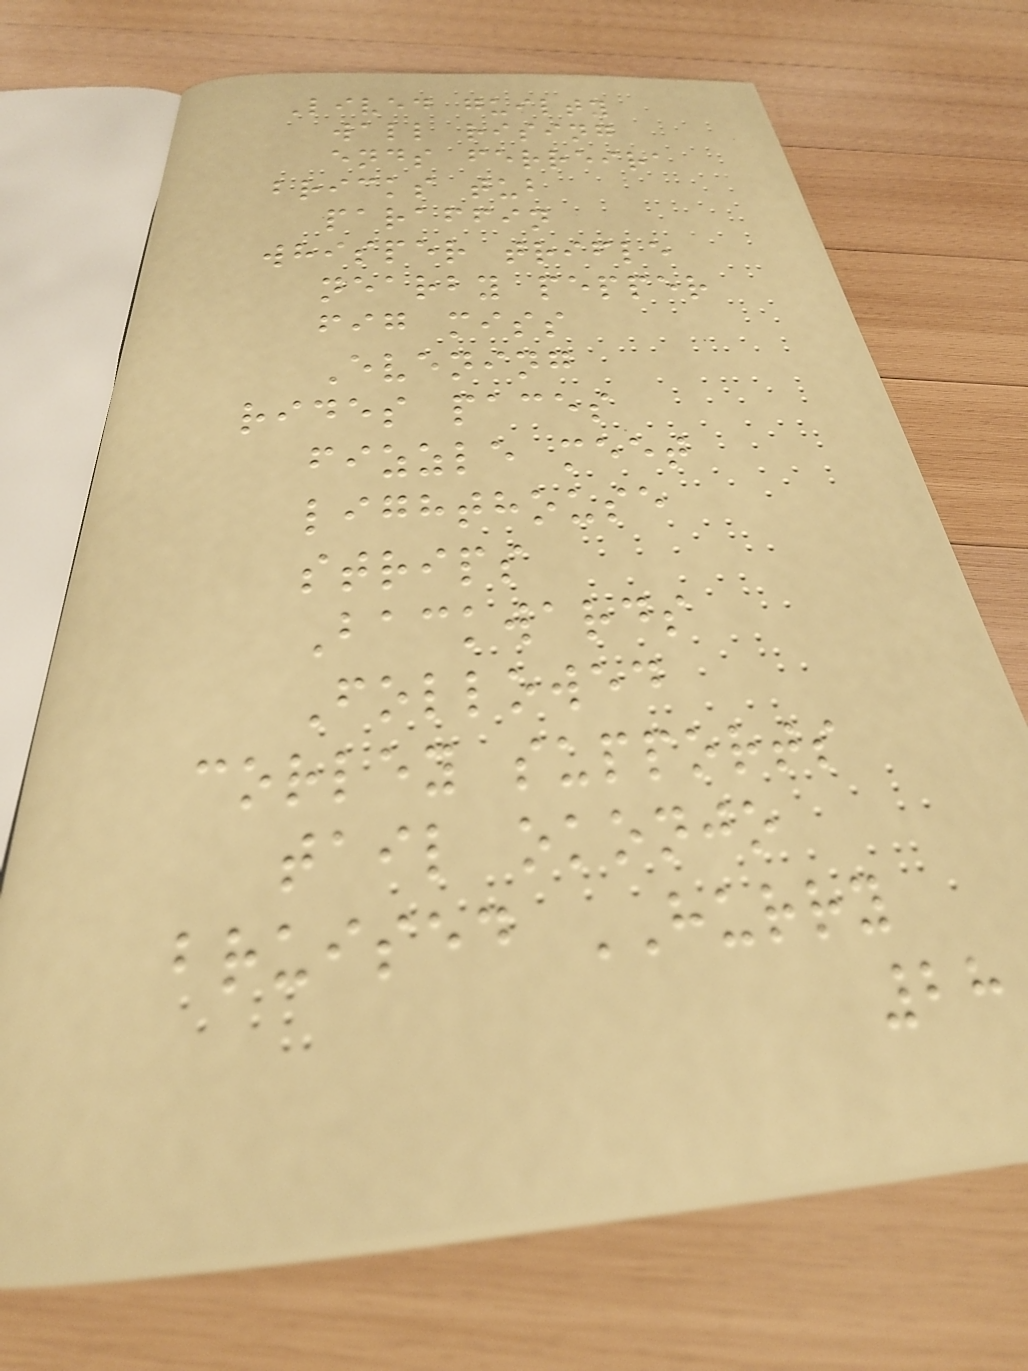Lived guilty
wall rising
ends ferreira
bricks tub
paraffin
whisper trifle
nearby pepper
fig miss
Evening
rides paces
fizzle meet
lighthouse
strips
Backwards
Followed
corley supports
tail okonjo
bruised HURRY
28
